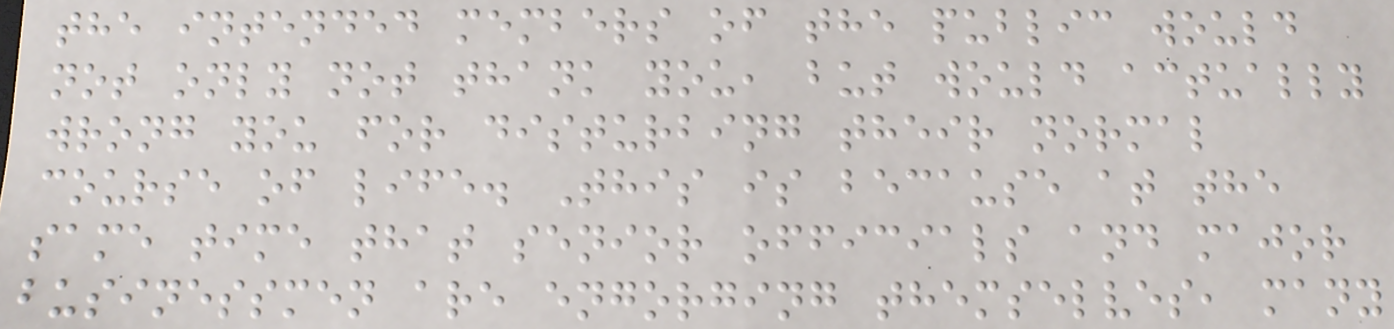the intended members of the public would
not only not thank you, but would actually
wrong you for disturbing their normal
course of life. This is because at the
same time that senior officials and major
businessmen are engorging themselves, many
